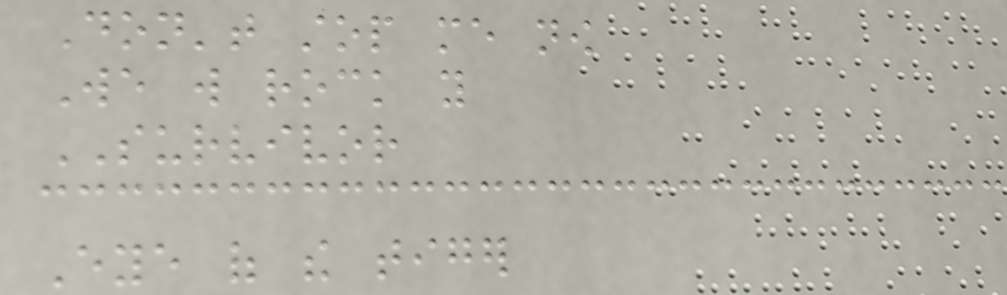Don't stop me now
We will rock you
SURVIVOR
Eye of the tiger
